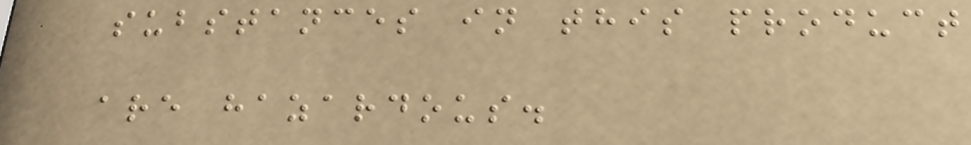substances in this product
are hazardous.
